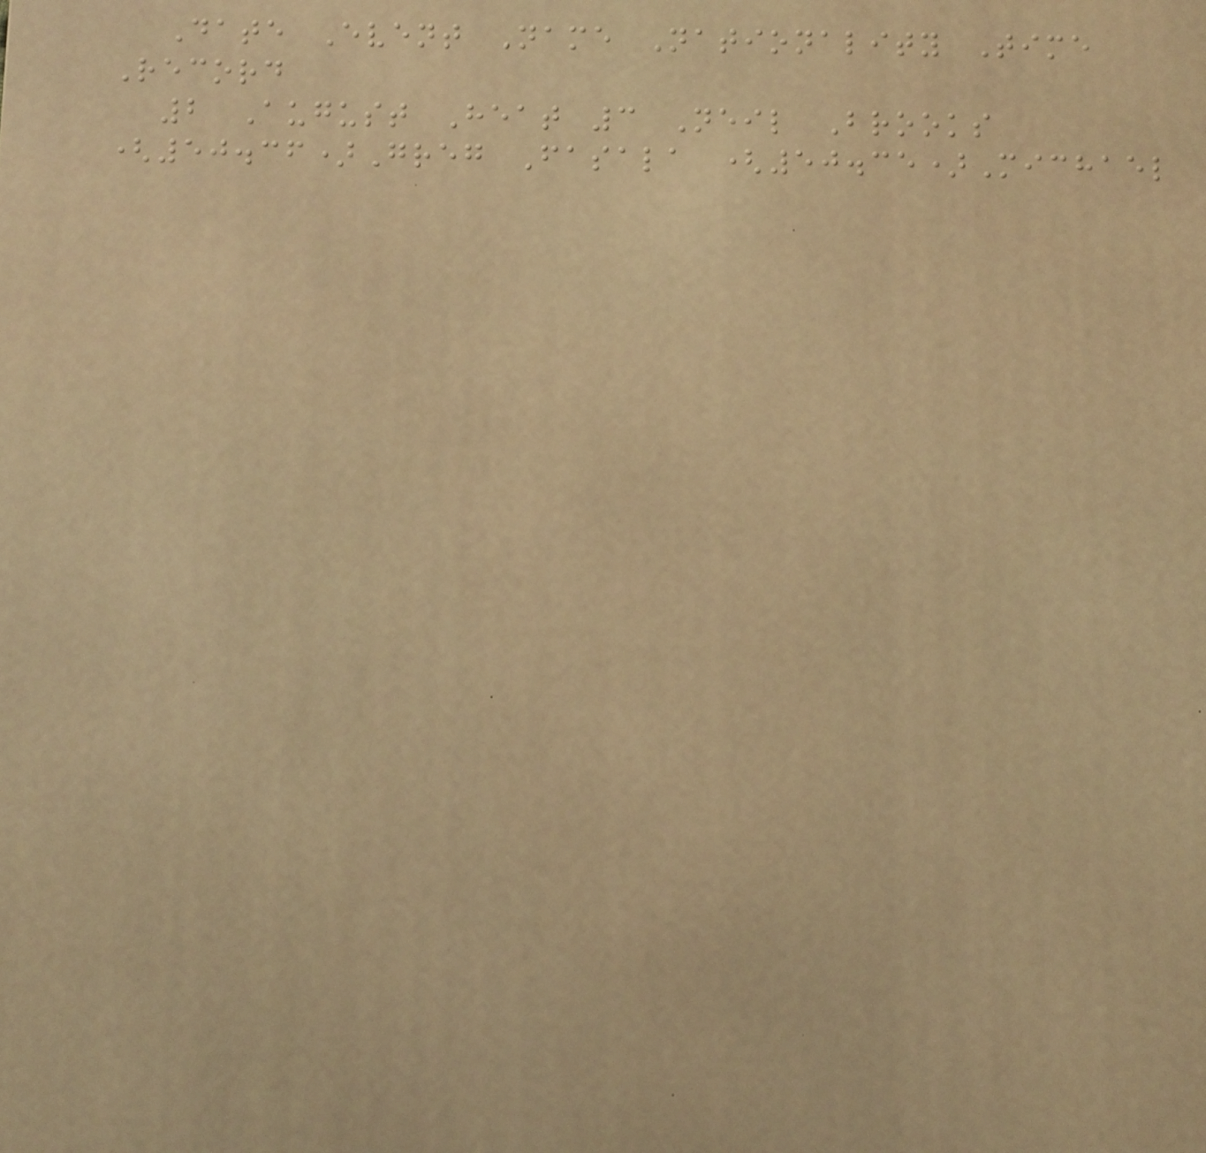Date Event Name Nationality Time
Record
2 August Heat 3 Neil Brooks
(50.36)Greg Fasala (50.35)Michael
